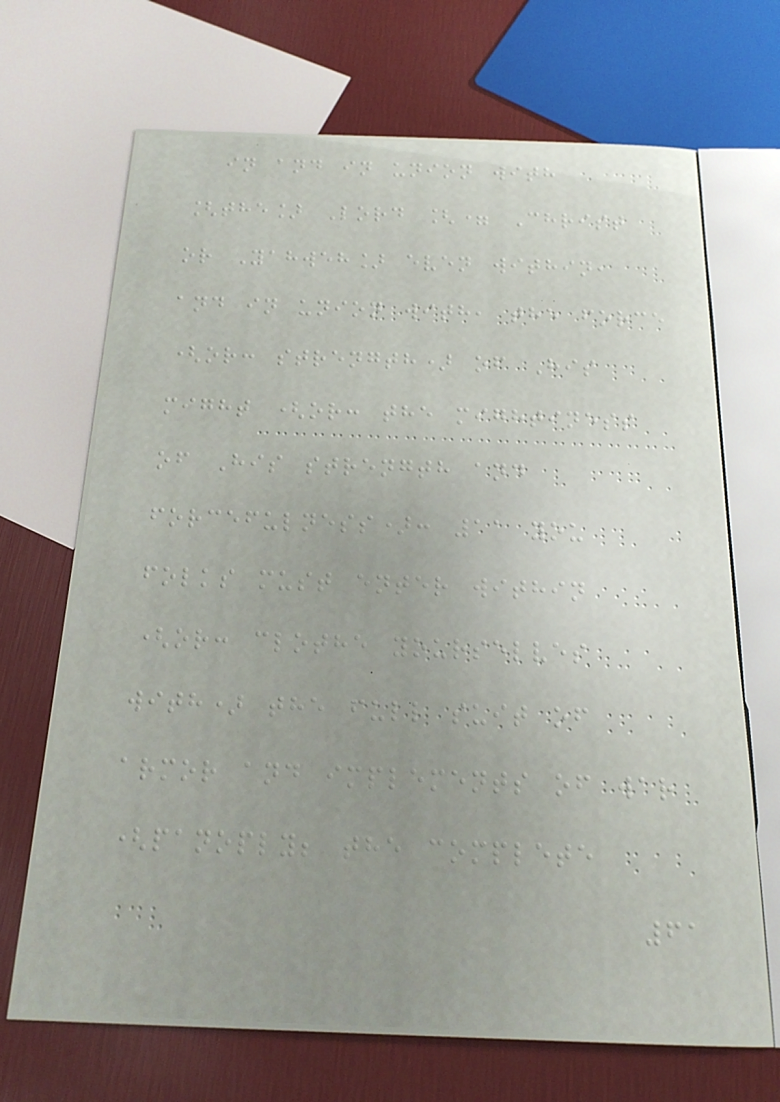in and in union with
[the] Lord [= Christ
or Yahweh] even within,
and in union with, the force
(or: strength) of His
might (or: the mightiness
of His strength and
forcefulness): 11 you
folks must enter within
(or: clothe yourselves
with) the full suit of
armor and implements of war
(panoply; the complete
61
